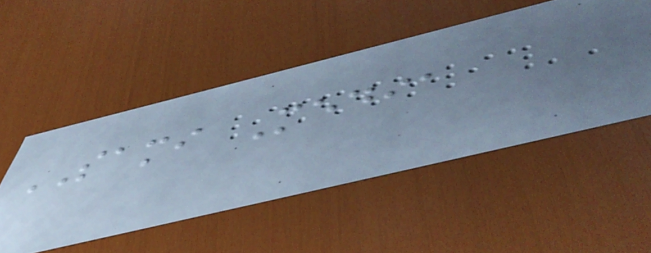SAMI Media
